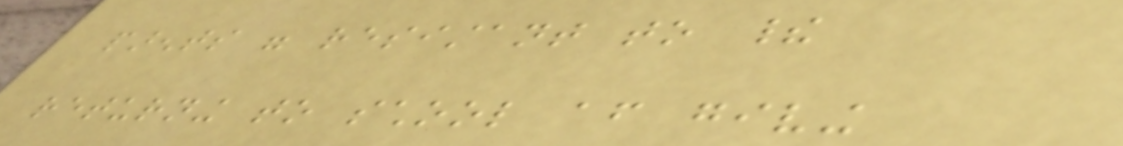parents were resistant to their
returning to school after giving
